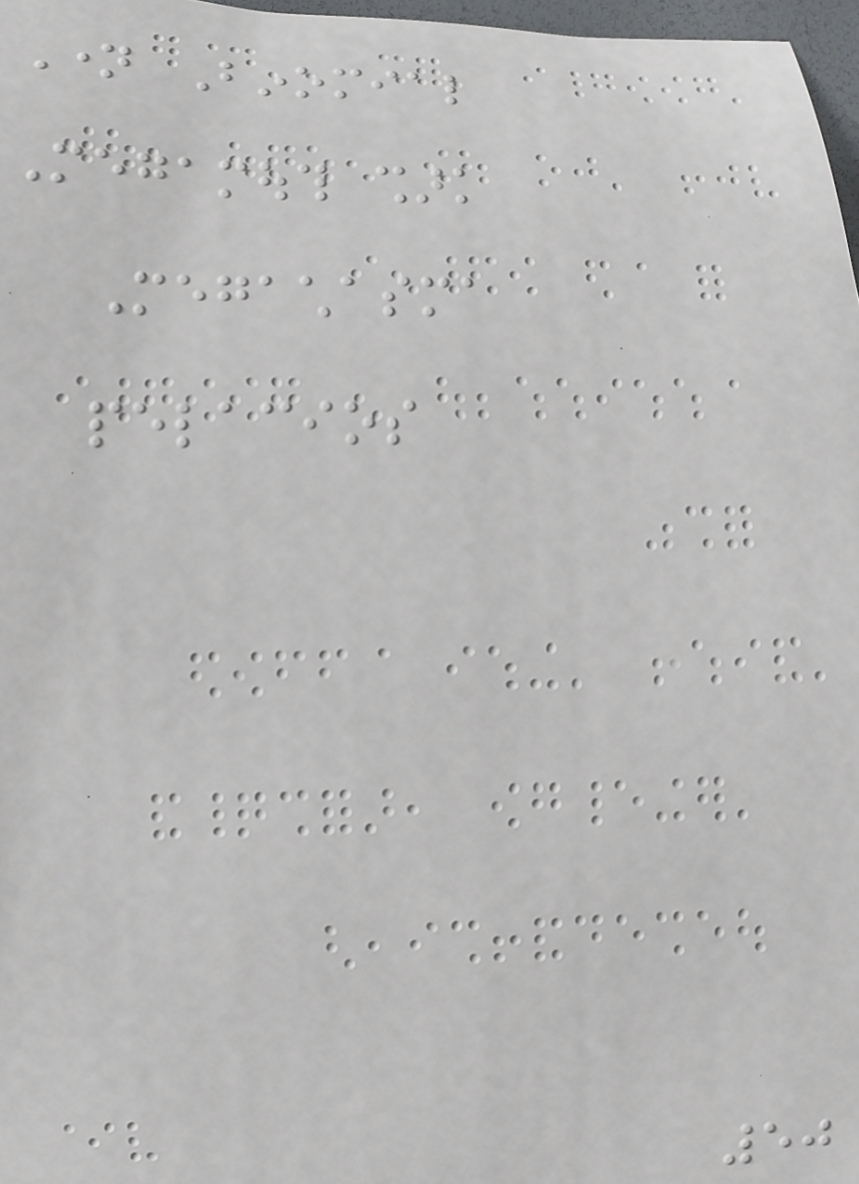Name Binomial
Megamouth shark
Megachasma
pelacios
50
